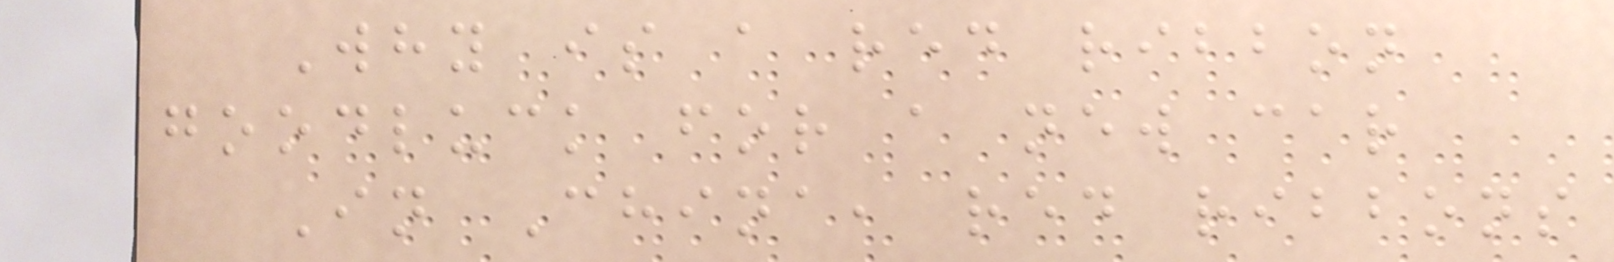Why is a red ribbon
goodluck for a new car
In China, red ribbons
